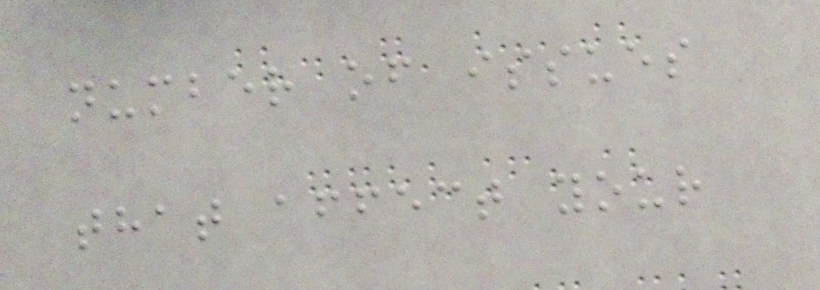number of issues
that affect your
